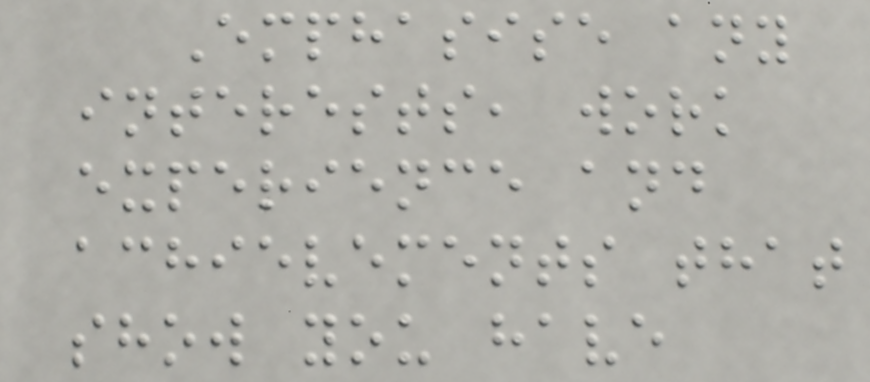Emphasise any
interests, work
experience and
achievements that
show you have
